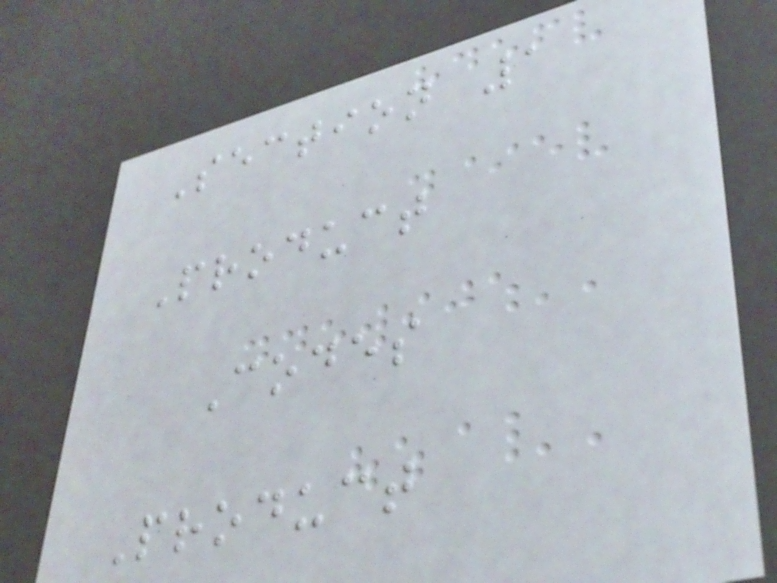Section 1
Product
Codes
Product
